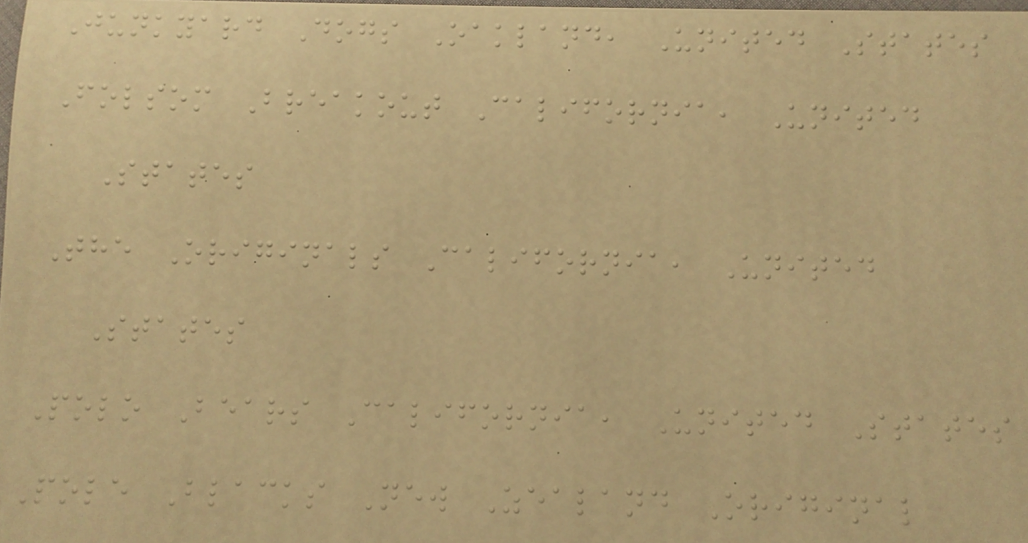Junkyard Dogs Oakland, United States
Folsom Breakout California, United
States
The Originals California, United
States
Polo Bears California, United States
Pole Blacks New Zealand Original
